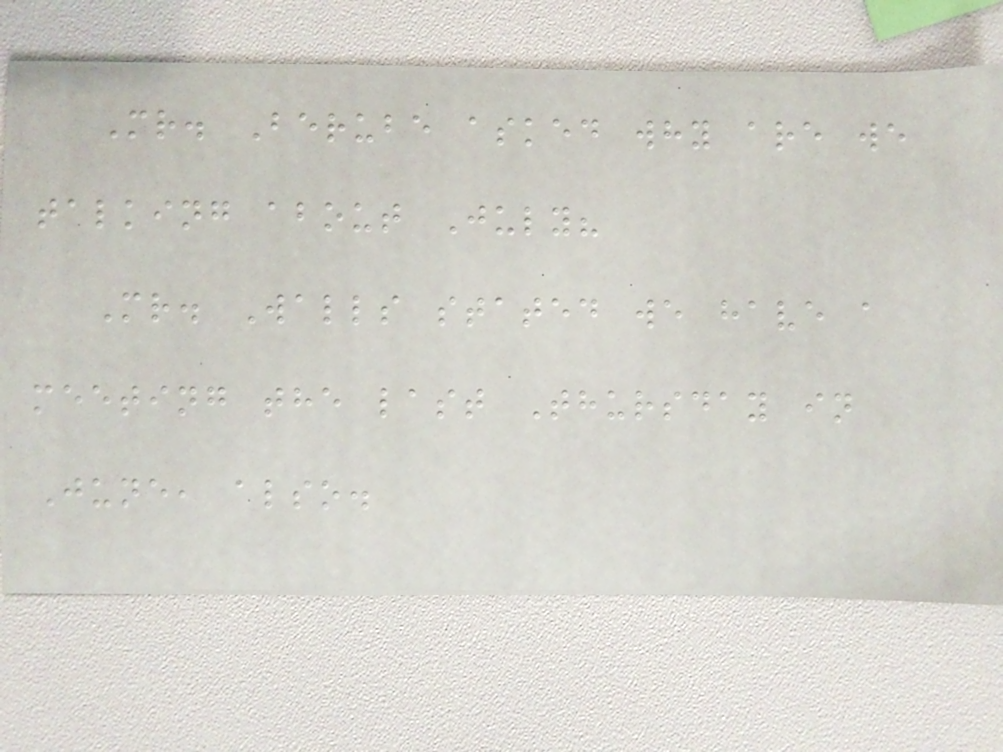Mr. Berube asked why are we
talking about July?
Mr. Walls stated we have a
meeting the last Thursday in
June, also.
